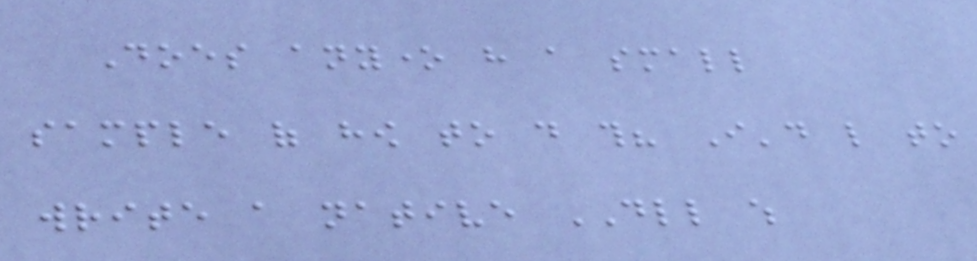Does anyone have a small
sample of how to do this? I'd like to
write a native DLL which
